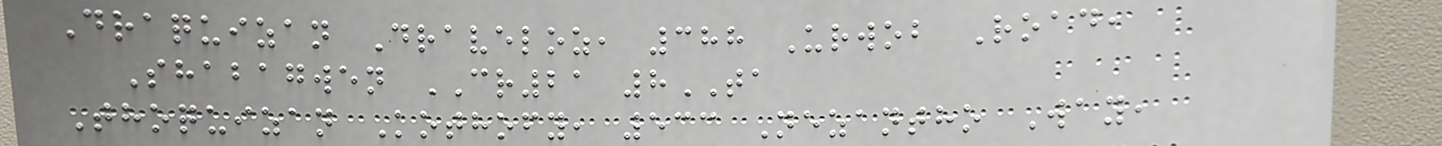Draquizan Draveloz, 388 Urwob Road,
Shabagwen CR21 8TA
Thoquizan Kothofy, 533 Nezantho Way,
